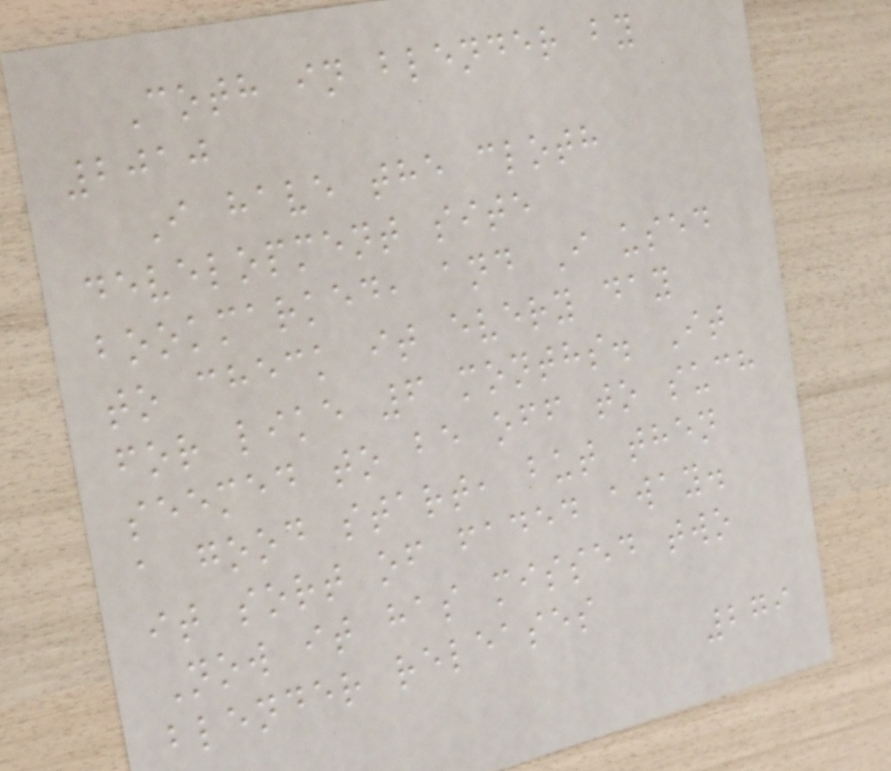Coth in blender by
2010
I have the cloth
development site
bookmarked, and I used
to check it every day
for like 6 months. It
seemed to be off to such
a good start, but then
it sort of faded away.
Now it has missed two
blender releases
279
